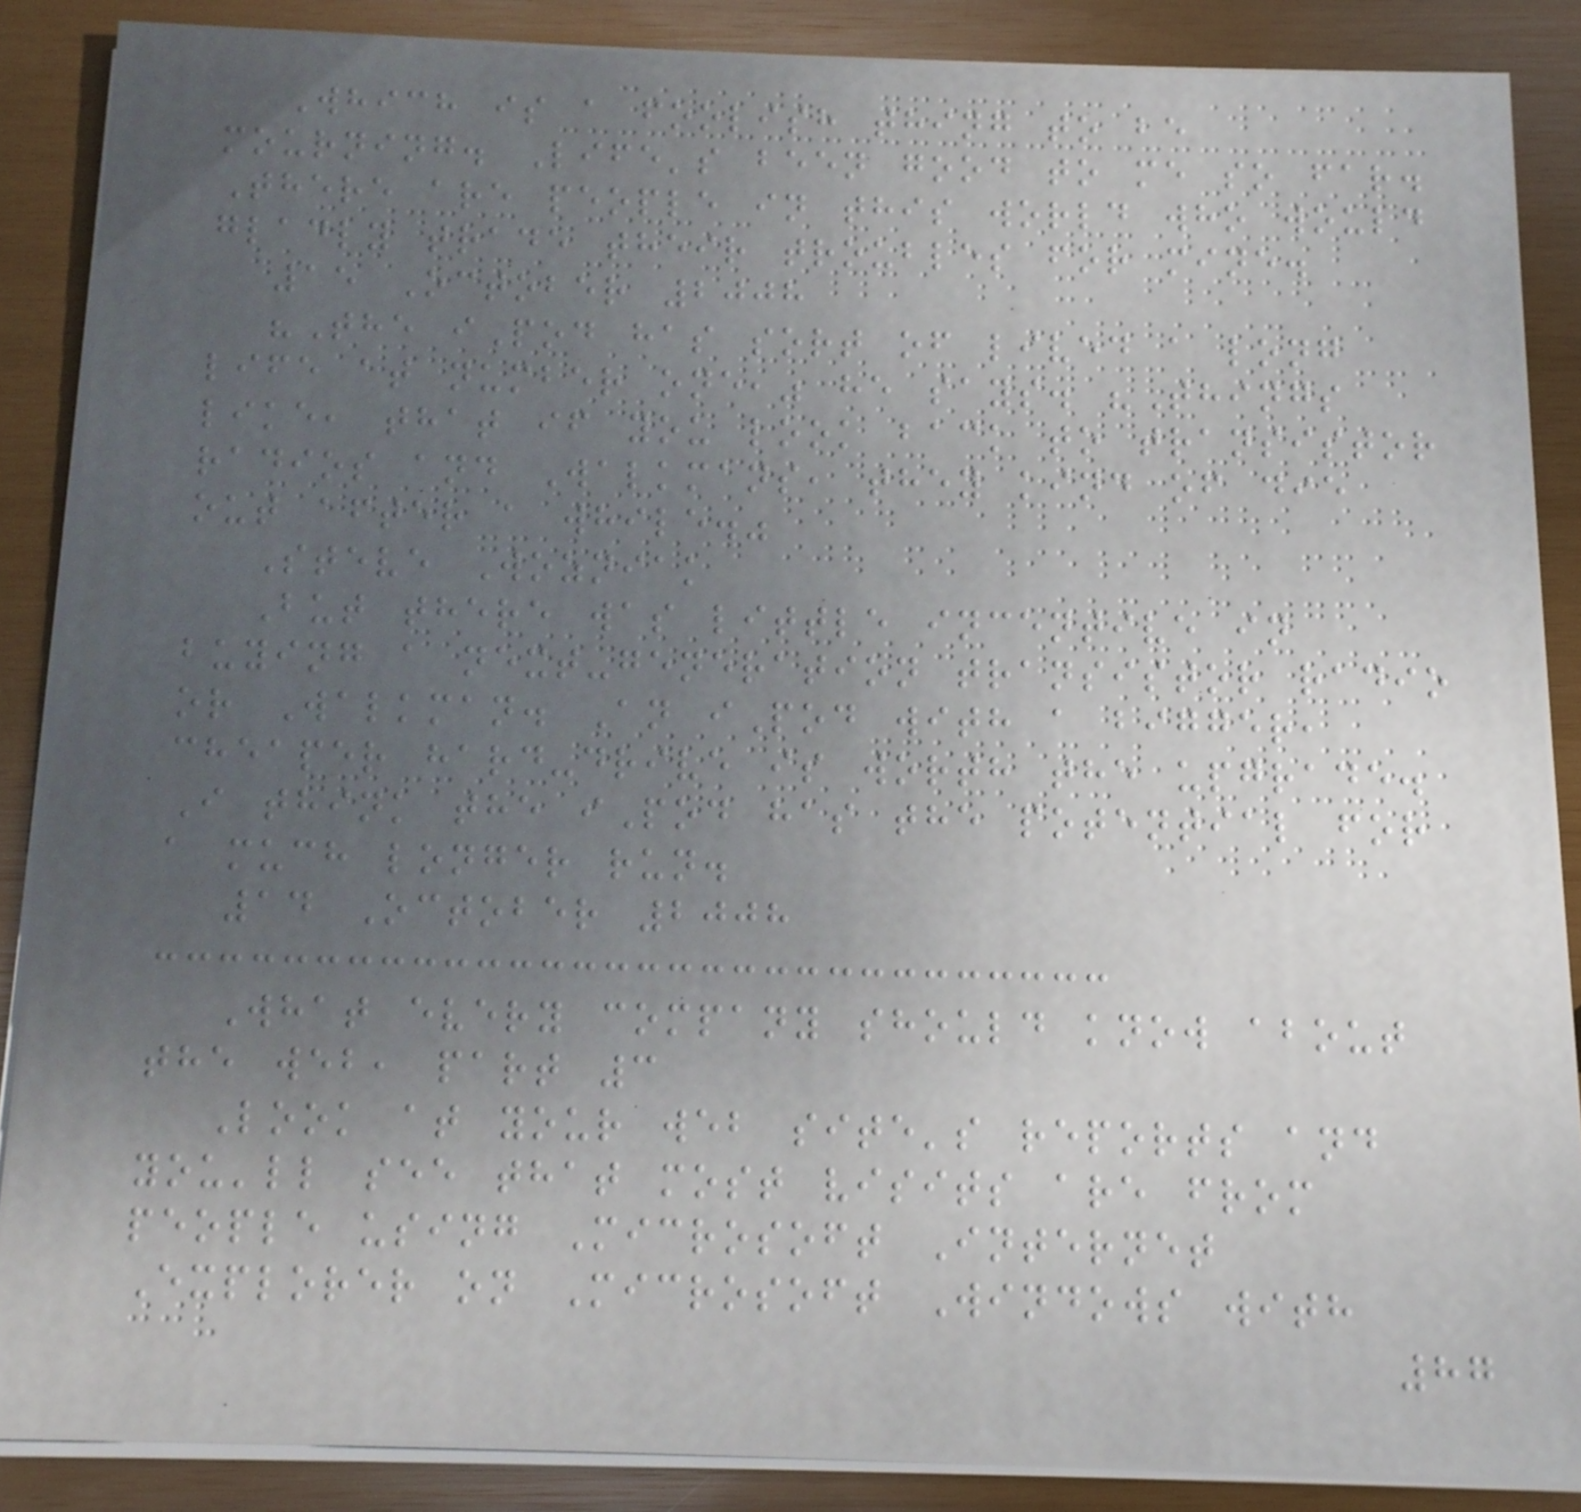Which is a foolish thing to be
mourning. Life's been good to me so far.
There are people in this world who would
gladly trade their troubles for mine.
15 October 2008
"The iPod has sort of lived a long
life at number one," he says. "Things
like, that if you look back to transistor
radios and Walkmans, they kind of die
out after a while."
Steve Wozniak
But there was little incentive in
buying a next-generation transistor radio
or Walkman. An iPod with a bigger,
cheaper hard-drive is worth the upgrade.
I think the iPod has the potential for
a much longer run.
14 October 2008
What every company should know about
the web, part 3
Look at your web site's reports and
you'll see that most visits are from
people using Microsoft Internet
Explorer on Microsoft Windows with
87
